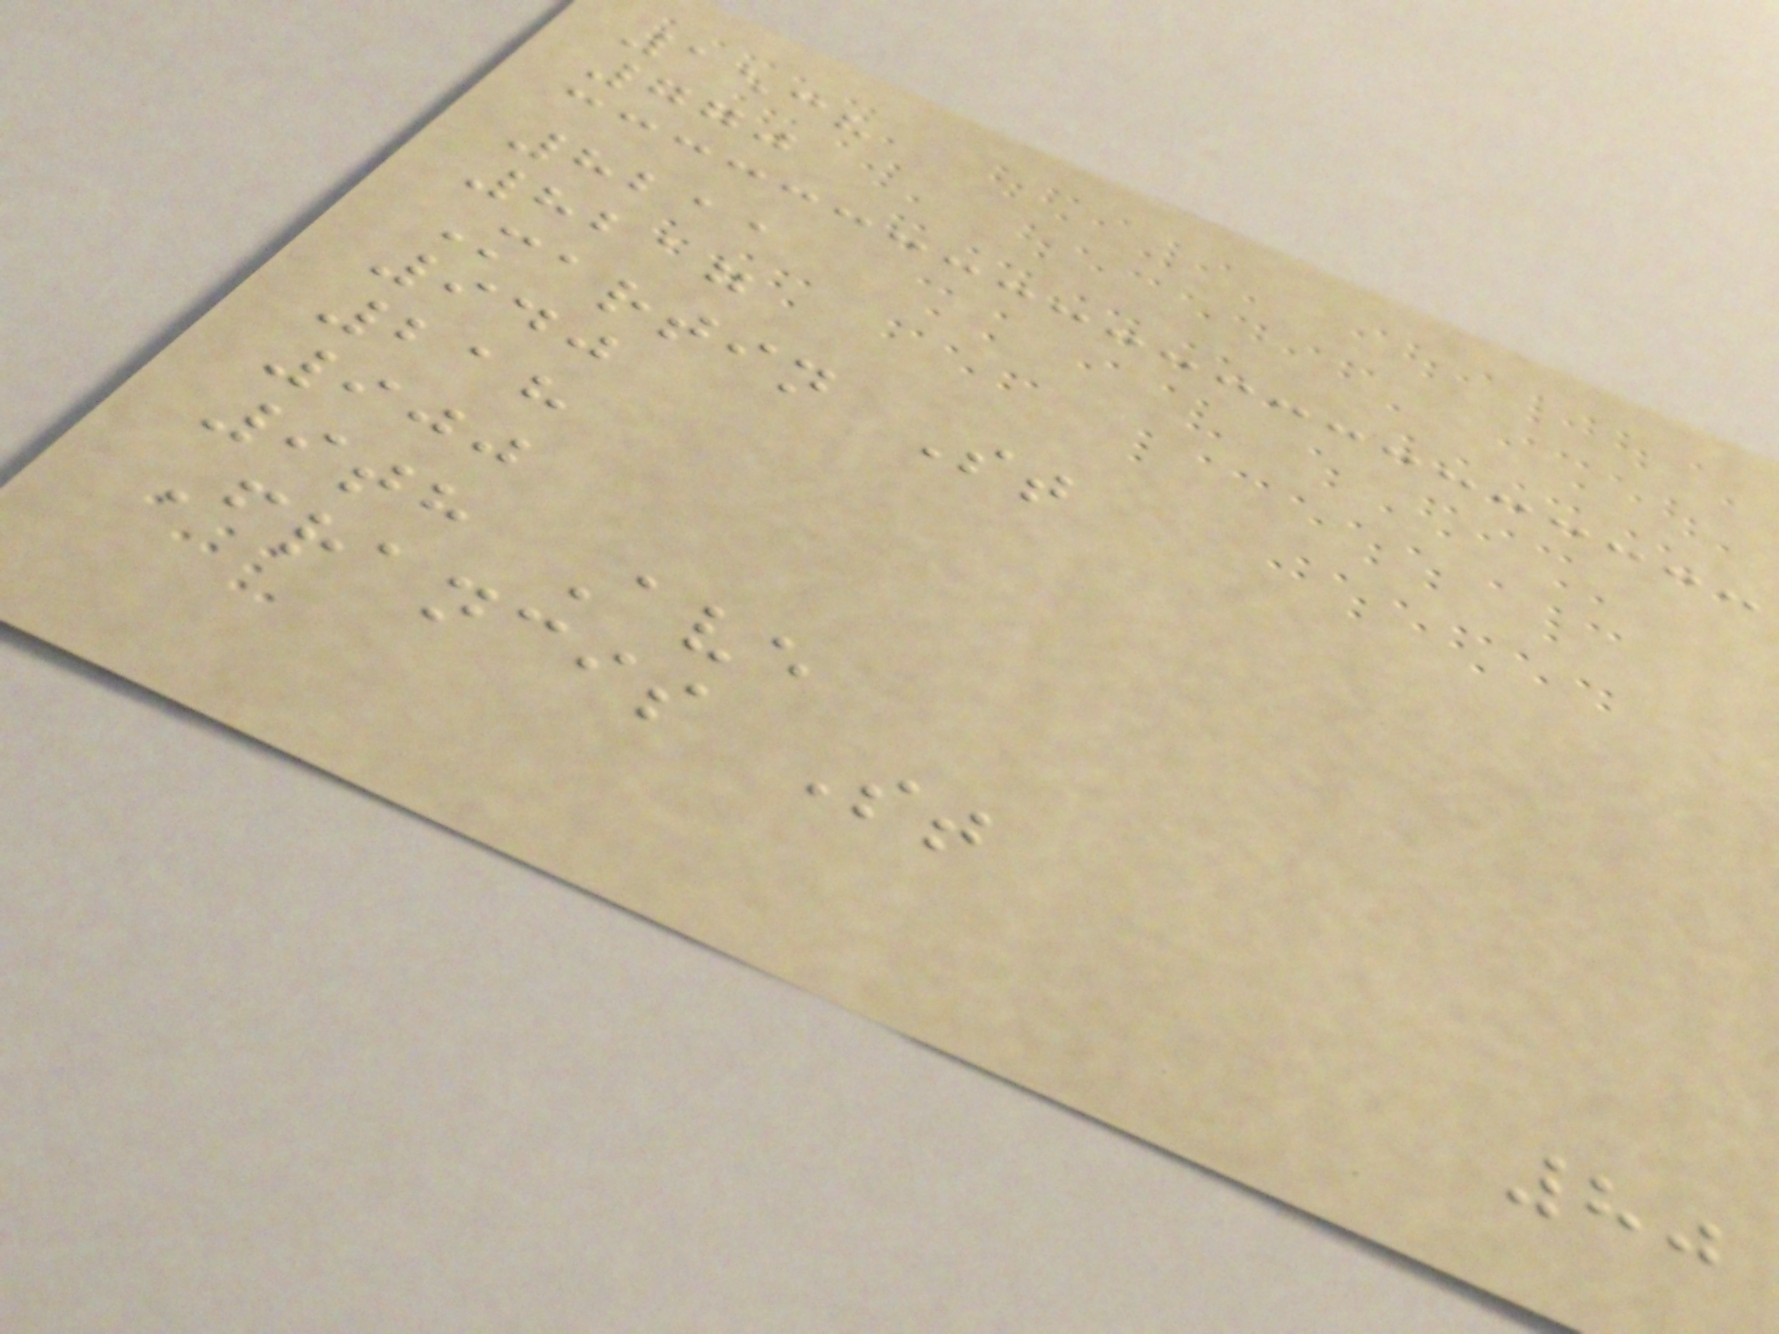1538
770
8211
8217
Martin St
940
218
900
9th Ave
Francis St
80
